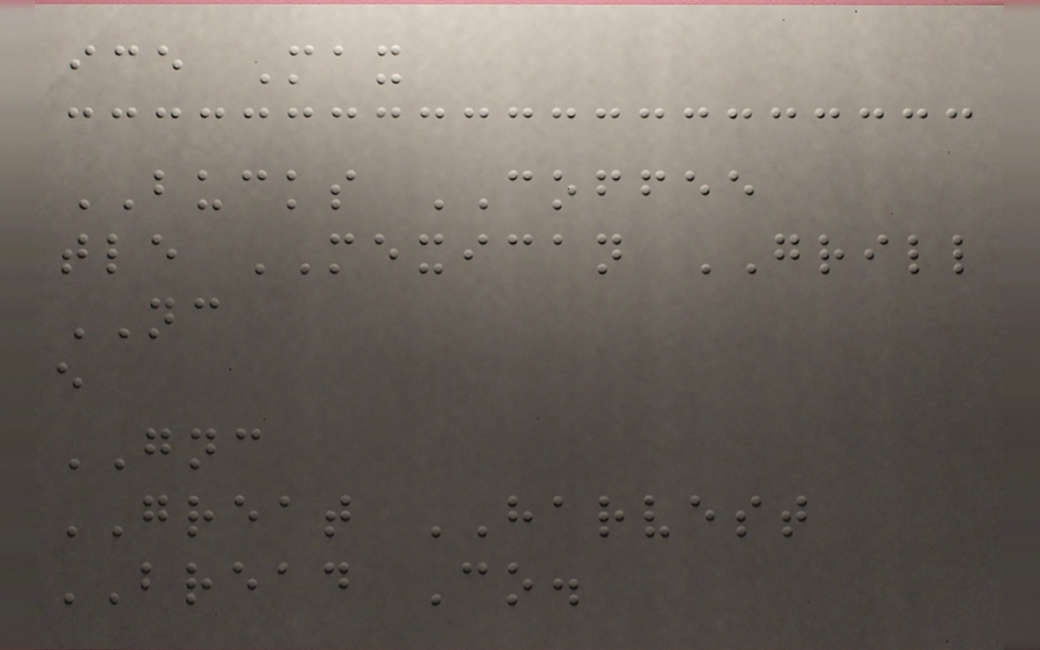ice Max
BUCKS COFFEE
tle MEXICAN GRILL
NC
e
GNC
GREAT HARVEST
BREAD Co.
